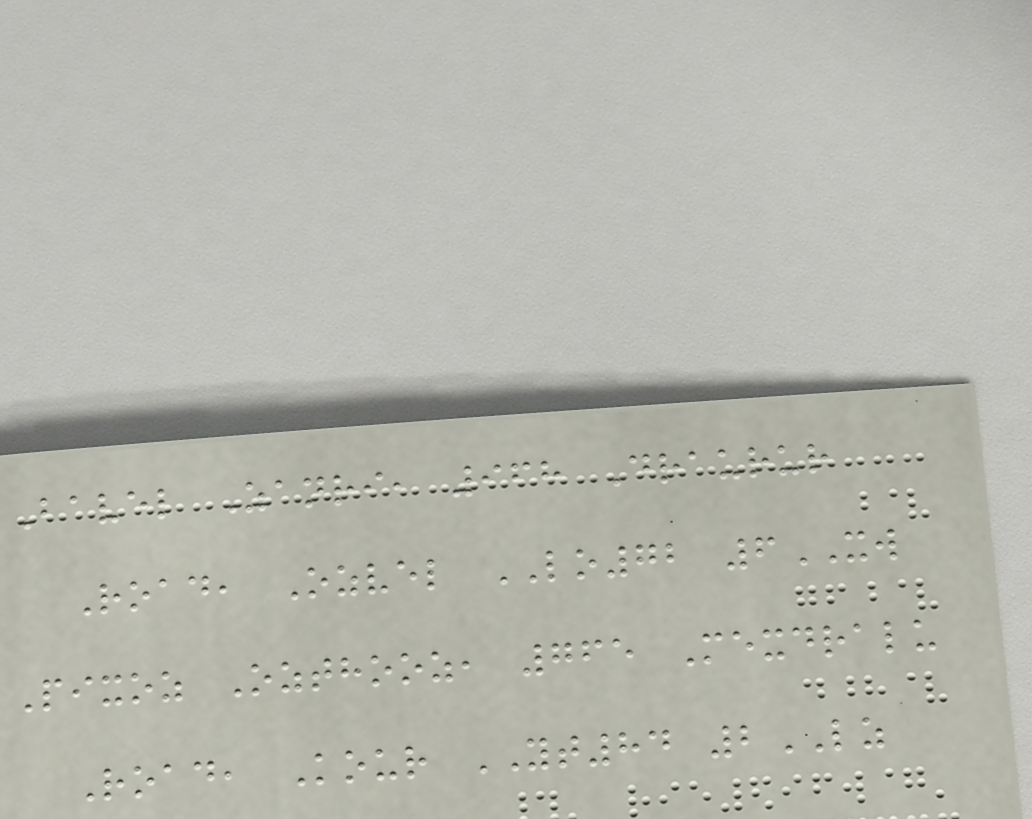Bavel Zanri, 968 Draurur
Road, Ozvel LO72 6XW
Pixoz Ozthooz, 765 Mexdralu
Road, Kour YT84 2LZ
